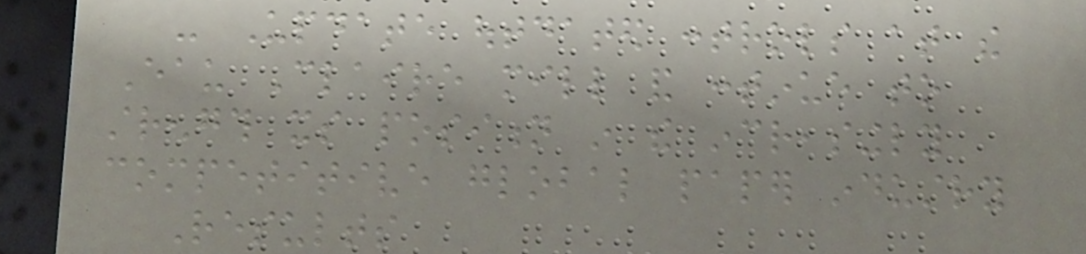- Update outdated controls at the
Eau Claire mill and continue to
strength its position in the increasingly
competitive global paper industry
Results
